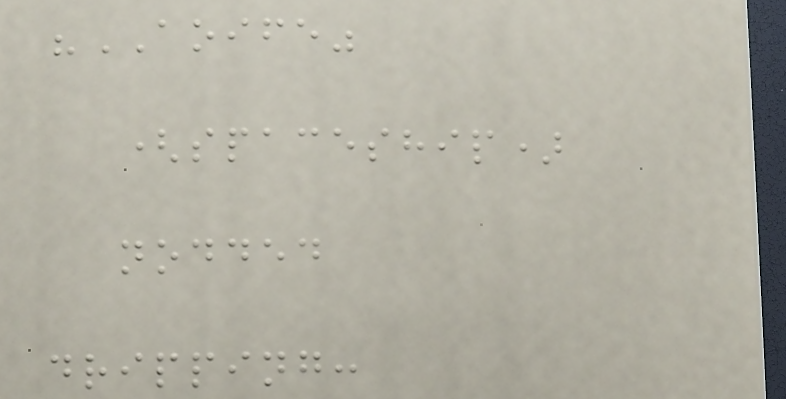"AOIFE"
(spaceship)
nodded
dripping:
